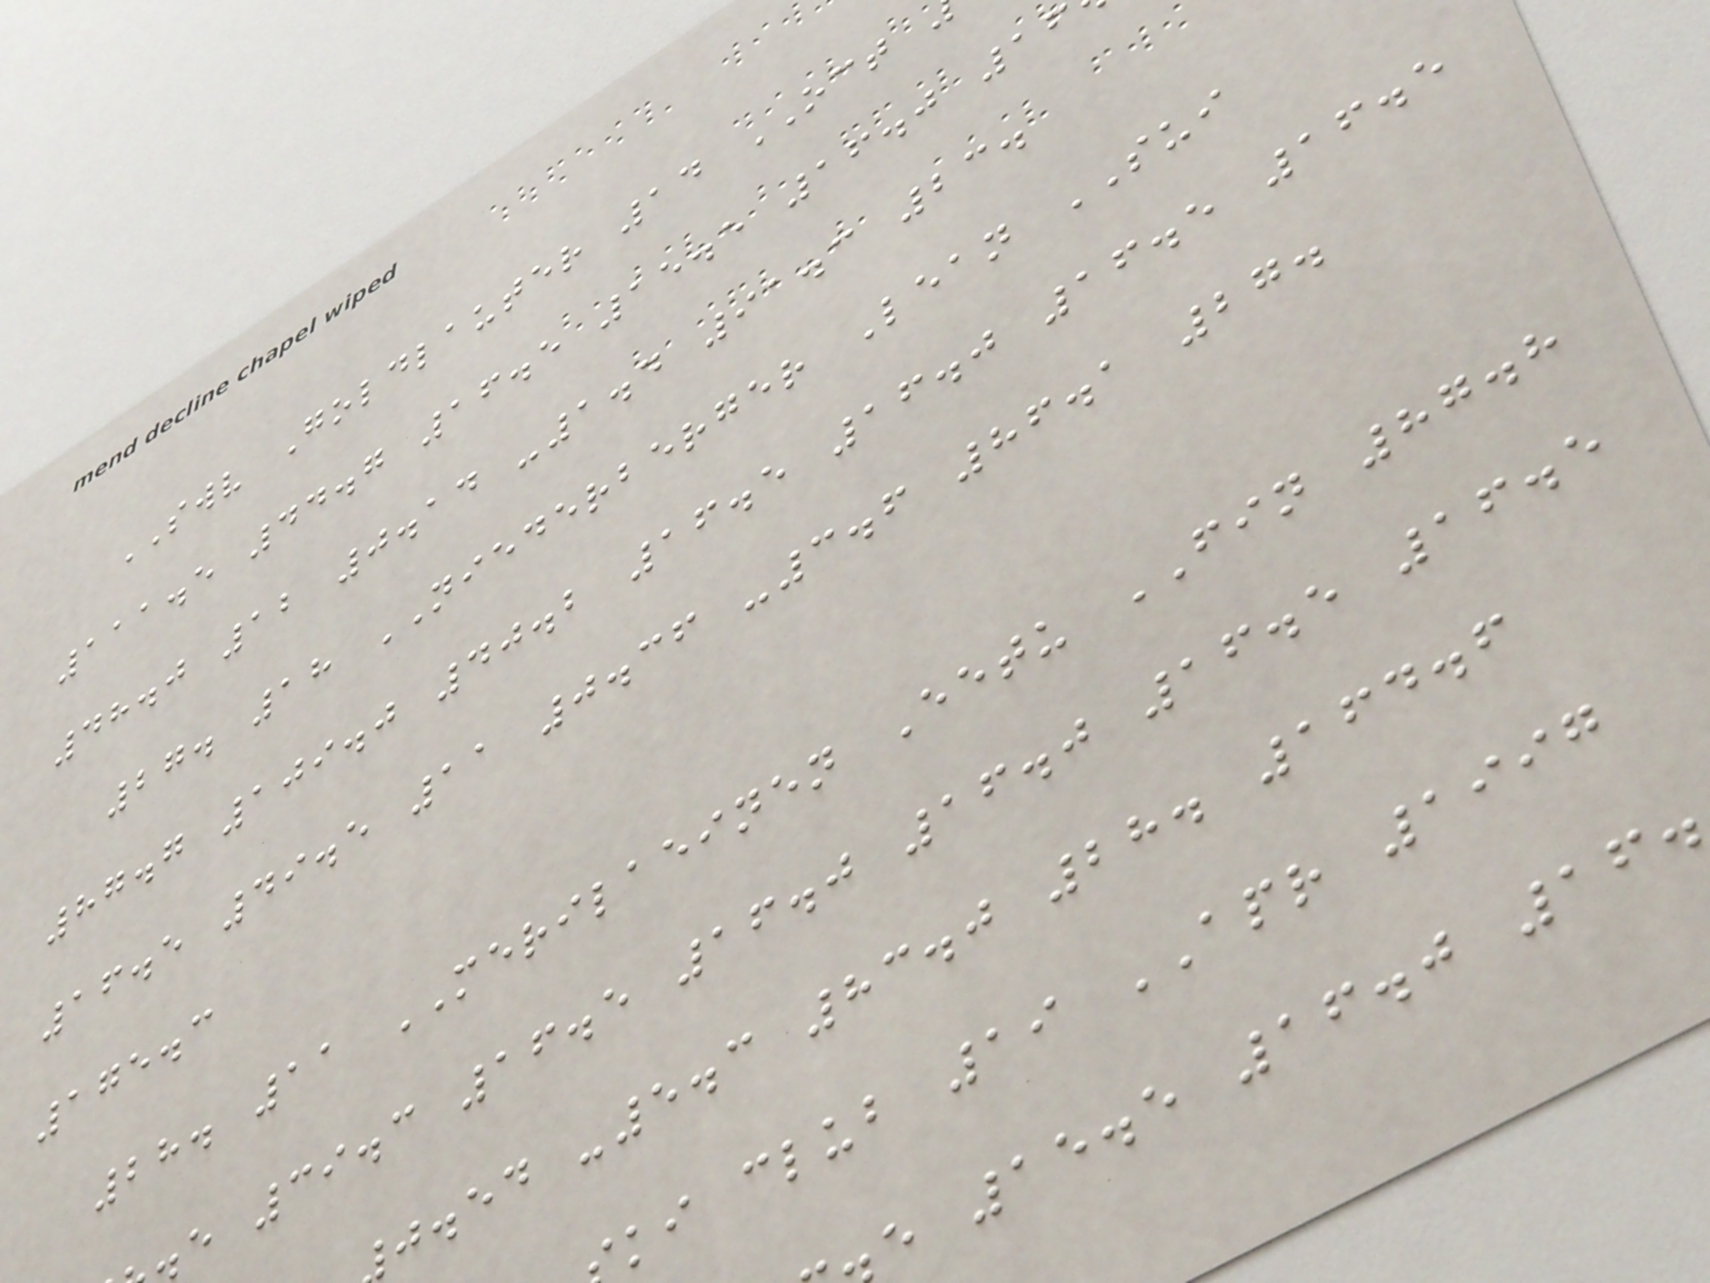SWV Goldlauter 14 OCT
111.5 44.7 16.5 15.5 16.0 16
48.0 12 0.14 -1.4 91.3 23.
27. 18 NIEDERBERGER Lean SUI
87.7 109.0 40.2 16.5 16.0 16.5 16.5
16.5 49.5 11 0.36 -3.6 86.1 27.
175.3
28. 11 MERILAEINEN Eetu FIN 87.8
e 39.3 16.5 16.0 16.0 16.5 16.5
j.ed -5.3 83.0 28. 164.6
ki club 19 APR 1997
e 15.5 16.0 16.
